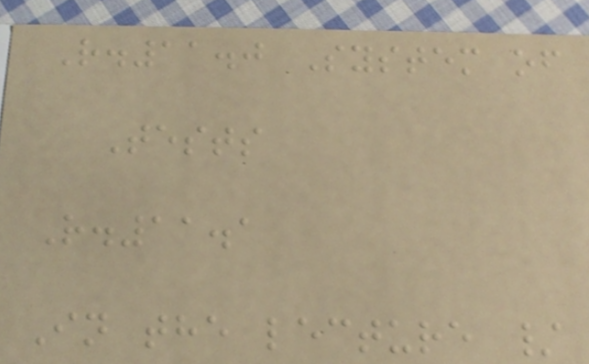R.11.0 System of
Tests
R.11.1
In the lecture /
